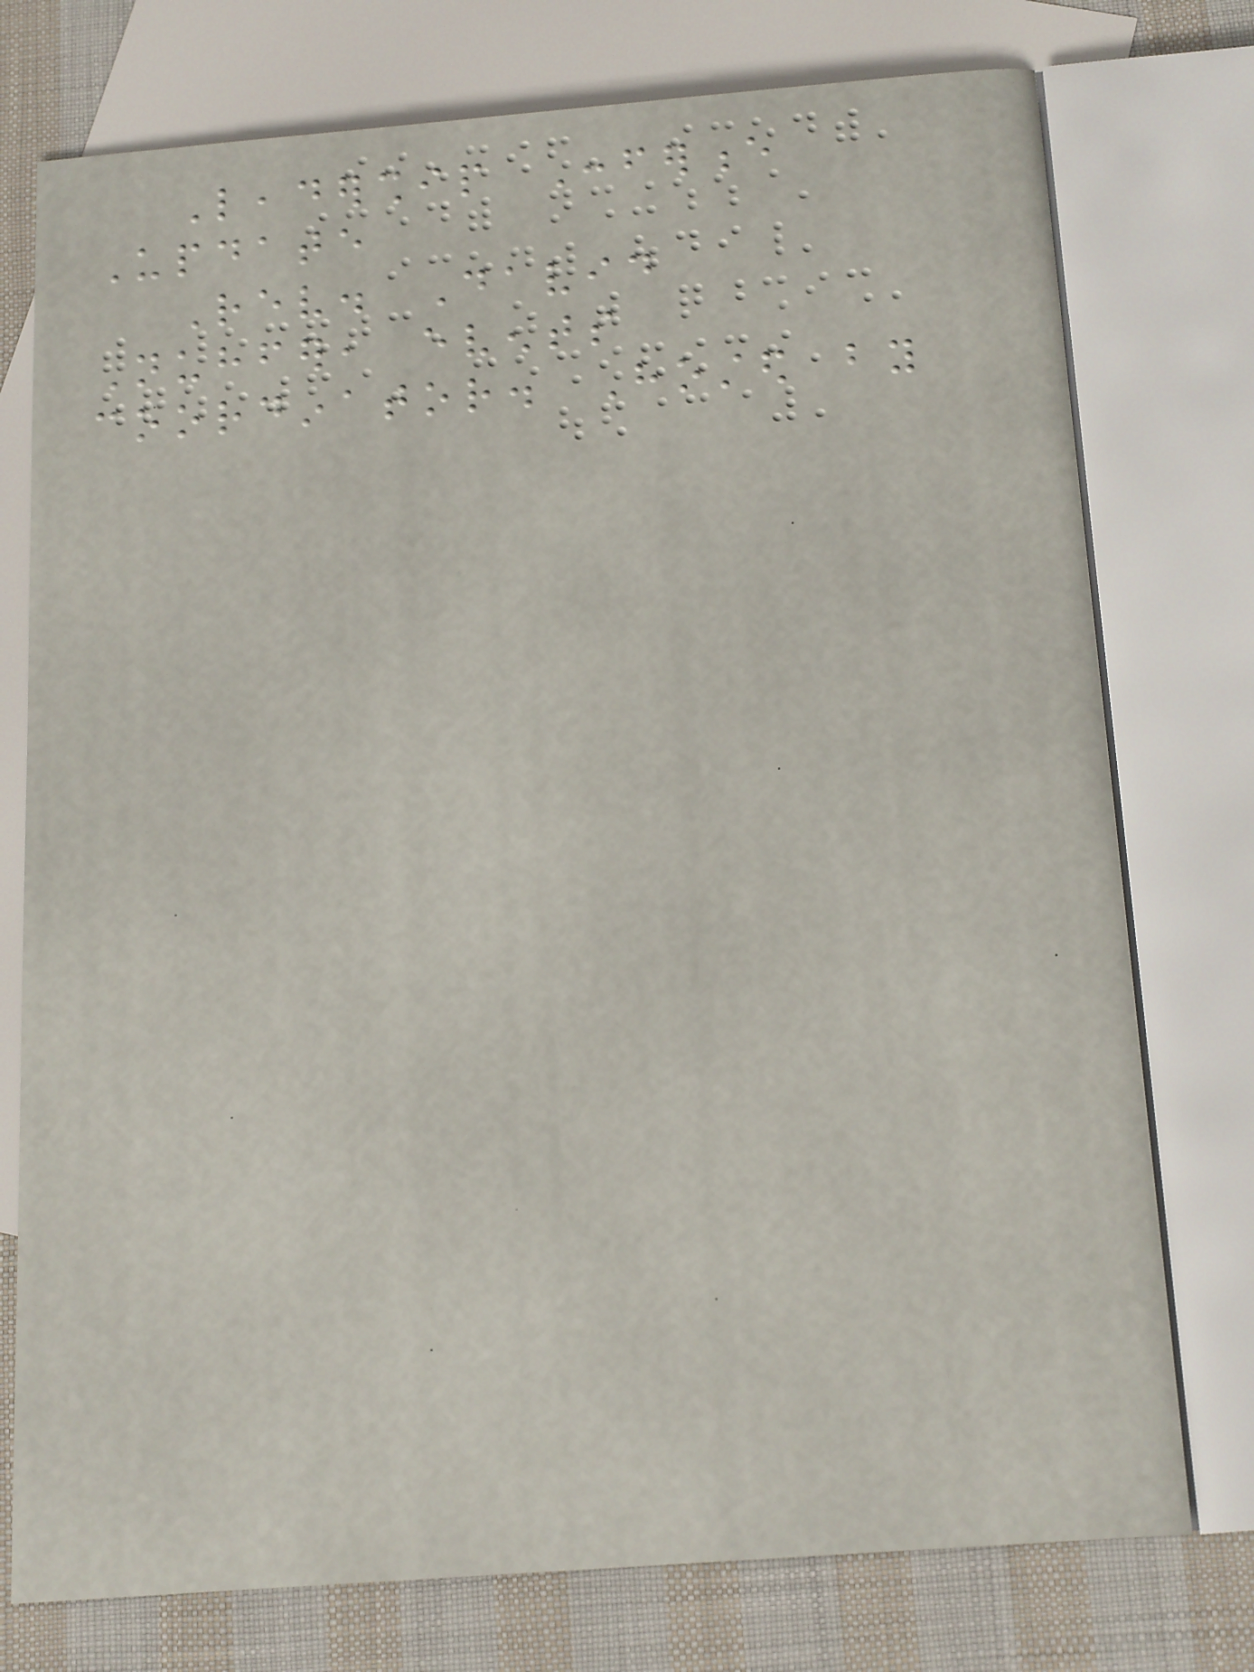Leadership Conference
Update
Rev. David
Nuhfer, events
coordinator. Hosted by
